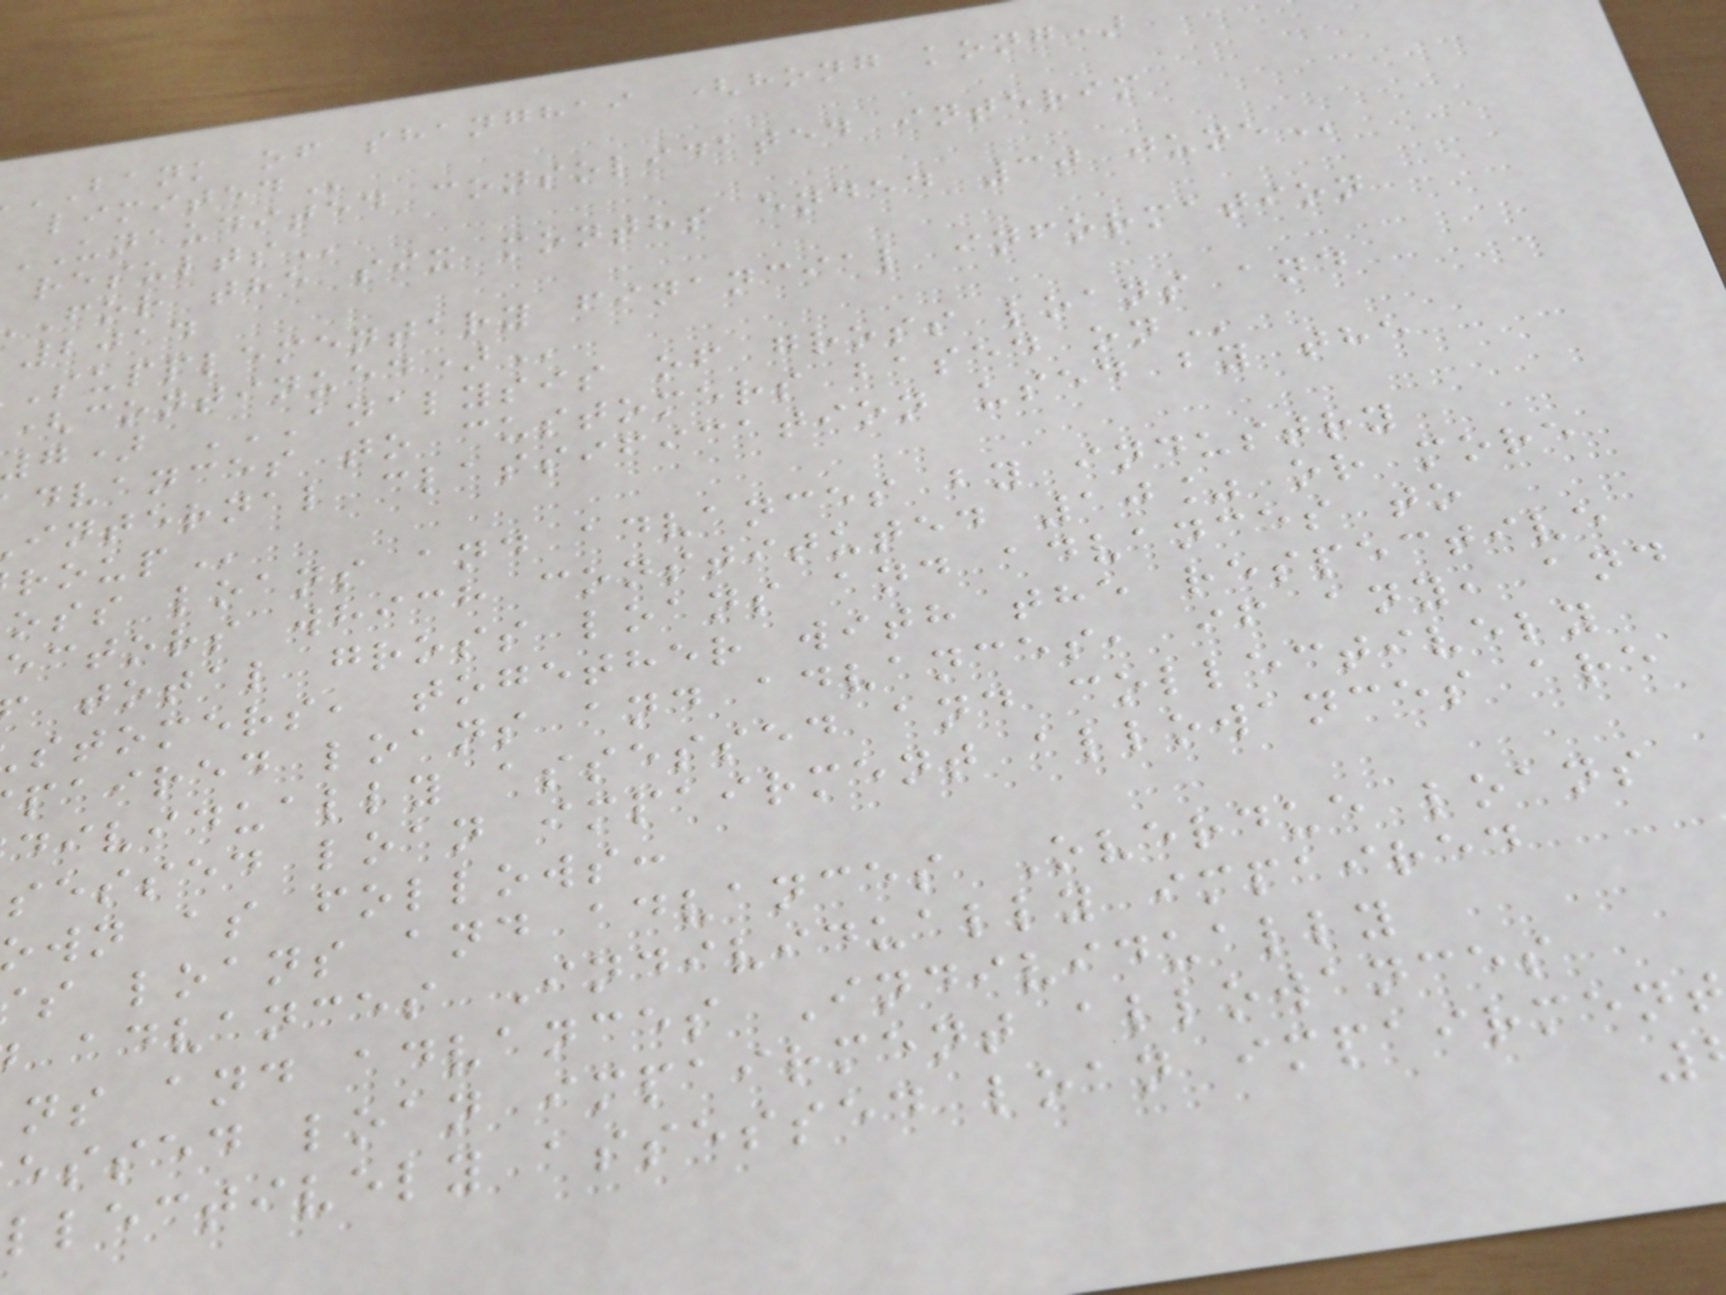BANK of shanghai (hong kong)
UNAUDITED consolidated interim
for the six months ended 30
2014
supplementary financial information
dvances to customers based
internal classification used by the
oss loans and advances by industry
ectors which constituted 10% or more
total gross loans and advances to
stomers, together with the respective
paired loans and advances, if any, and
dividually assessed and collectively
sessed loan impairment allowances are
wn as follows:
s loans and advances Overdue loans
advances Individually impaired
ns and advances Individually
essed loan impairment allowances
llectively assessed loan impairmen
